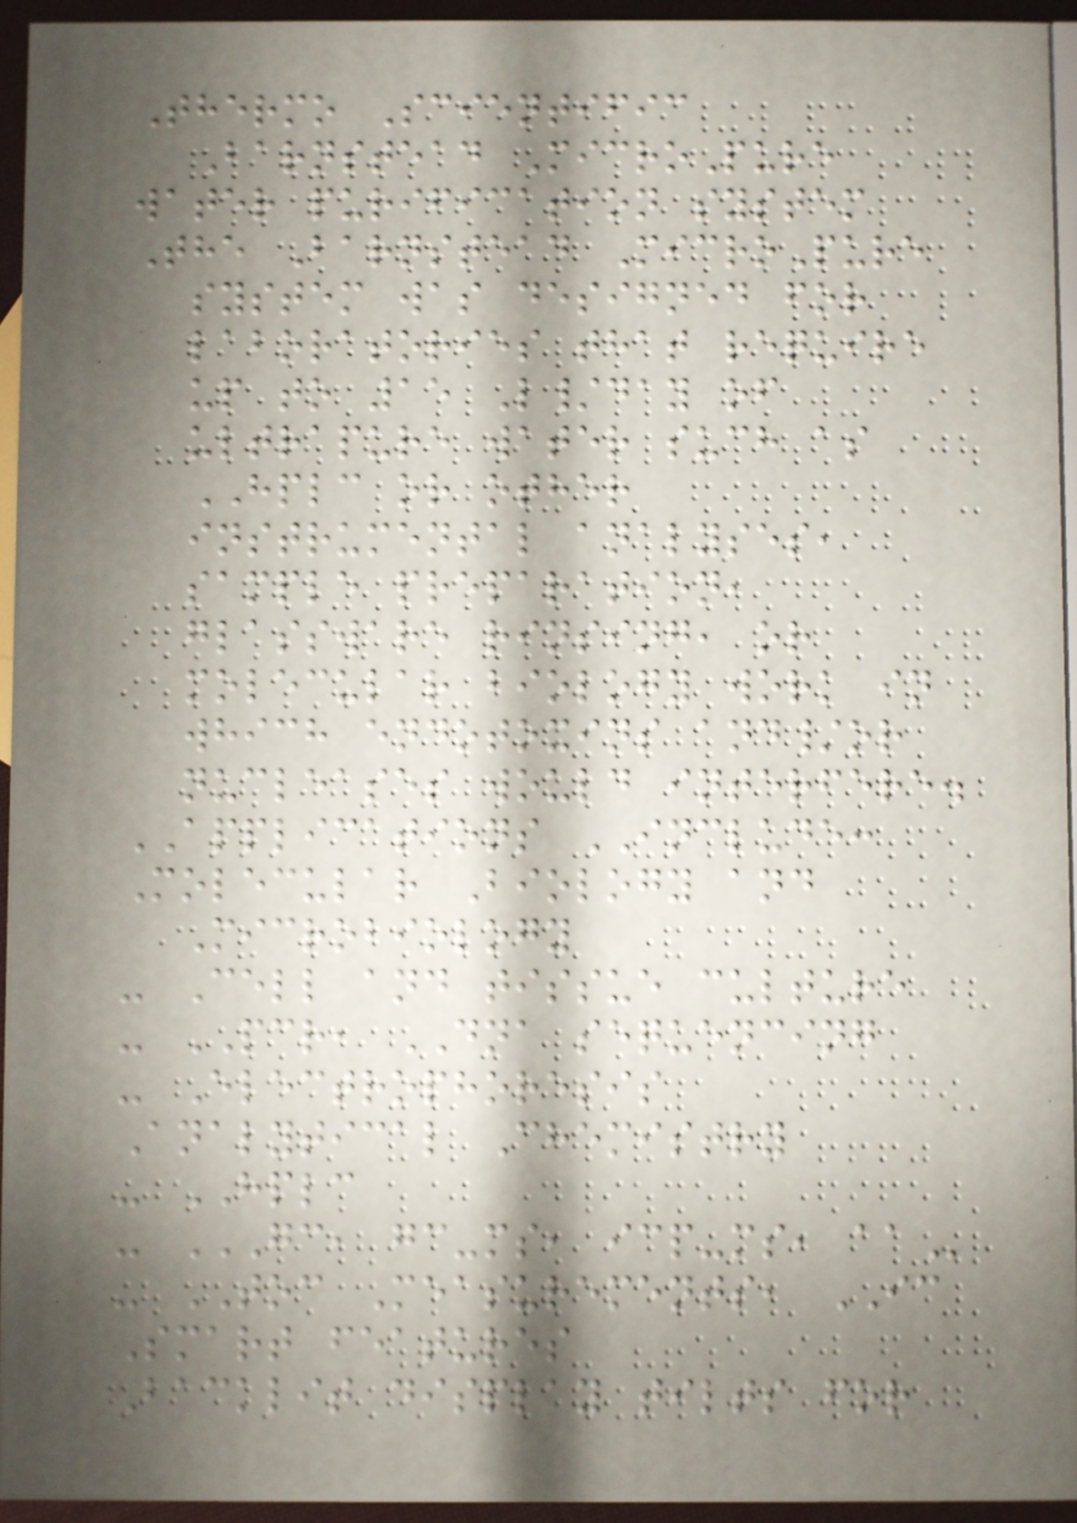Thermo Scientific
Barnstead MicroPure
water purification system
The Barnstead MicroPure
system was designed for
laboratories that require
up to 15 L/day of
ultrapure water such as
HPLC or other
instrumental analyses,
sample preparation,
glassware rinsing, or
molecular biology work in
which endotoxins and/or
nucleases would interfere.
APPLICATIONS INCLUDE:
Molecular Biology and
Microbiology
- Cell and tissue culture
- PCR, DNA sequencing
- Electrophoresis
Analytical Chemistry
- HPLC
- GC, GC-MS, ICP-MS, AA
- TOC Measurements, IC
Smart features
Backlit display tilts for
